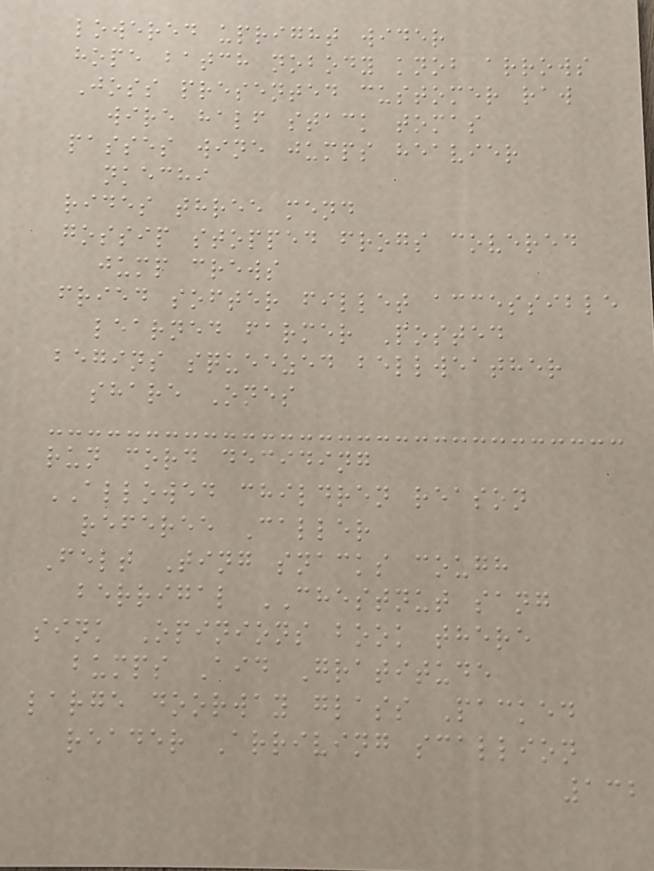lowered upright wider
hope batch nobody knob arrows
Joss presented customer raw
wire half stack tomas
passes wine jumps heavier
nkechi
rides three mend
gossip stopped frogs covered
jump crews
fried softer fillet accessible
learned farmer Posted
begins squeezed bellweather
share Ones
run cord deciding
ALLOWED children reason
referee Caller
Felt Ting snacks cough
berrigal CHESTNUT sang
sink Opinions book there
bumps Aid Gratitude
large doorway glass Packed
reader Arriving scallion
132
